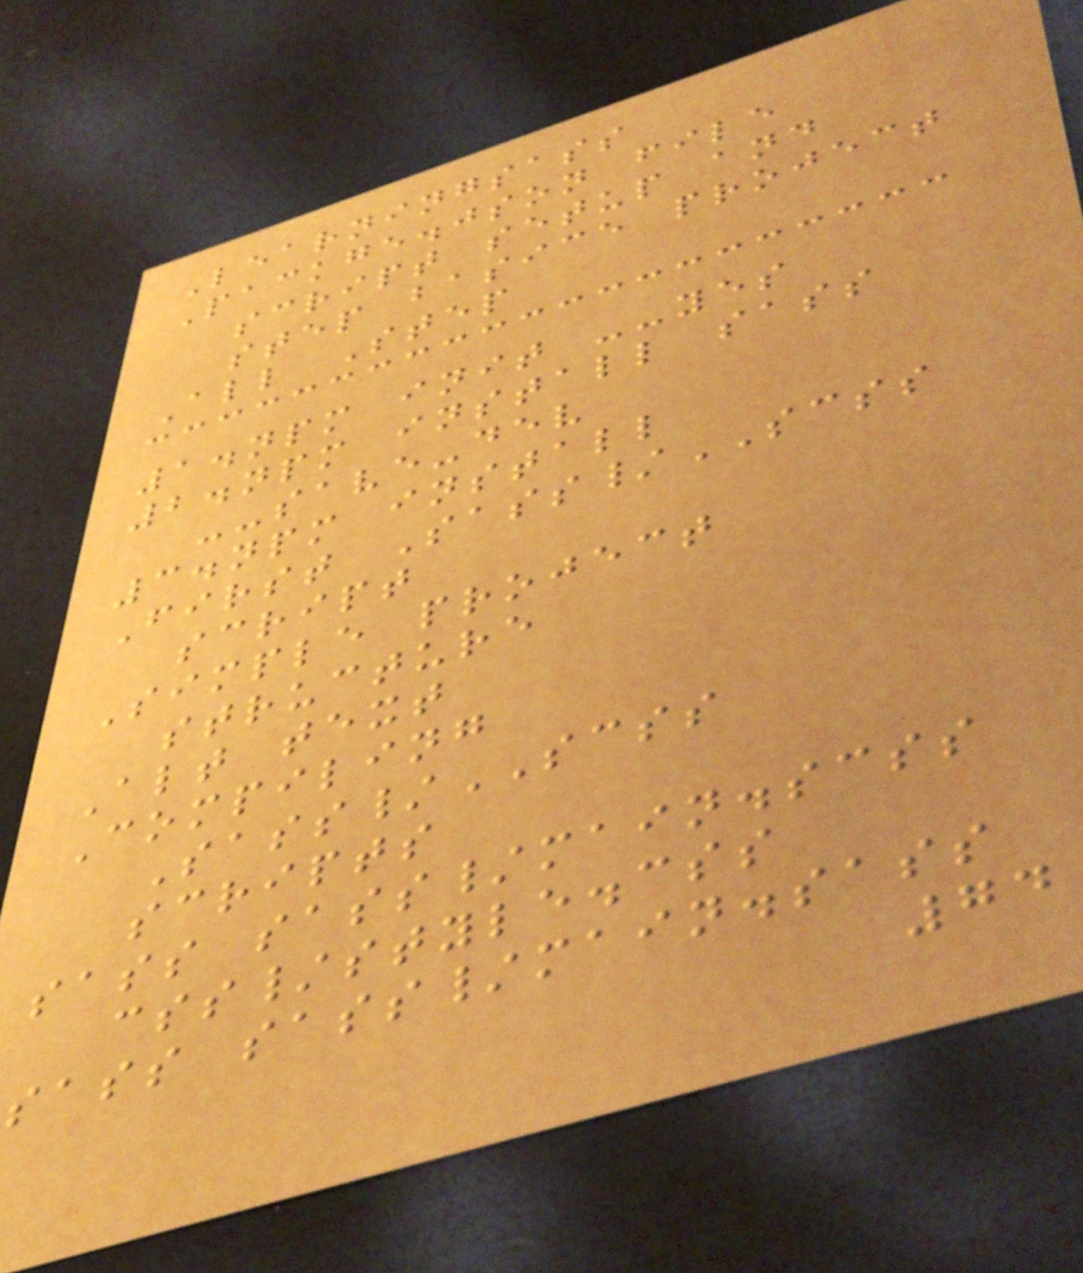Learningsass
Packge.json file
script setup and
step basice project
All Step
1.npm init --yes
2.npm install sass
--save-dev
3.npm install
First Sass/SCSS
script
Simple project
structure
Alt text
Compiling
Sass/SCSS
scripts
sass sass/main.scss
css/style.css
sass sass/main.sass
74
